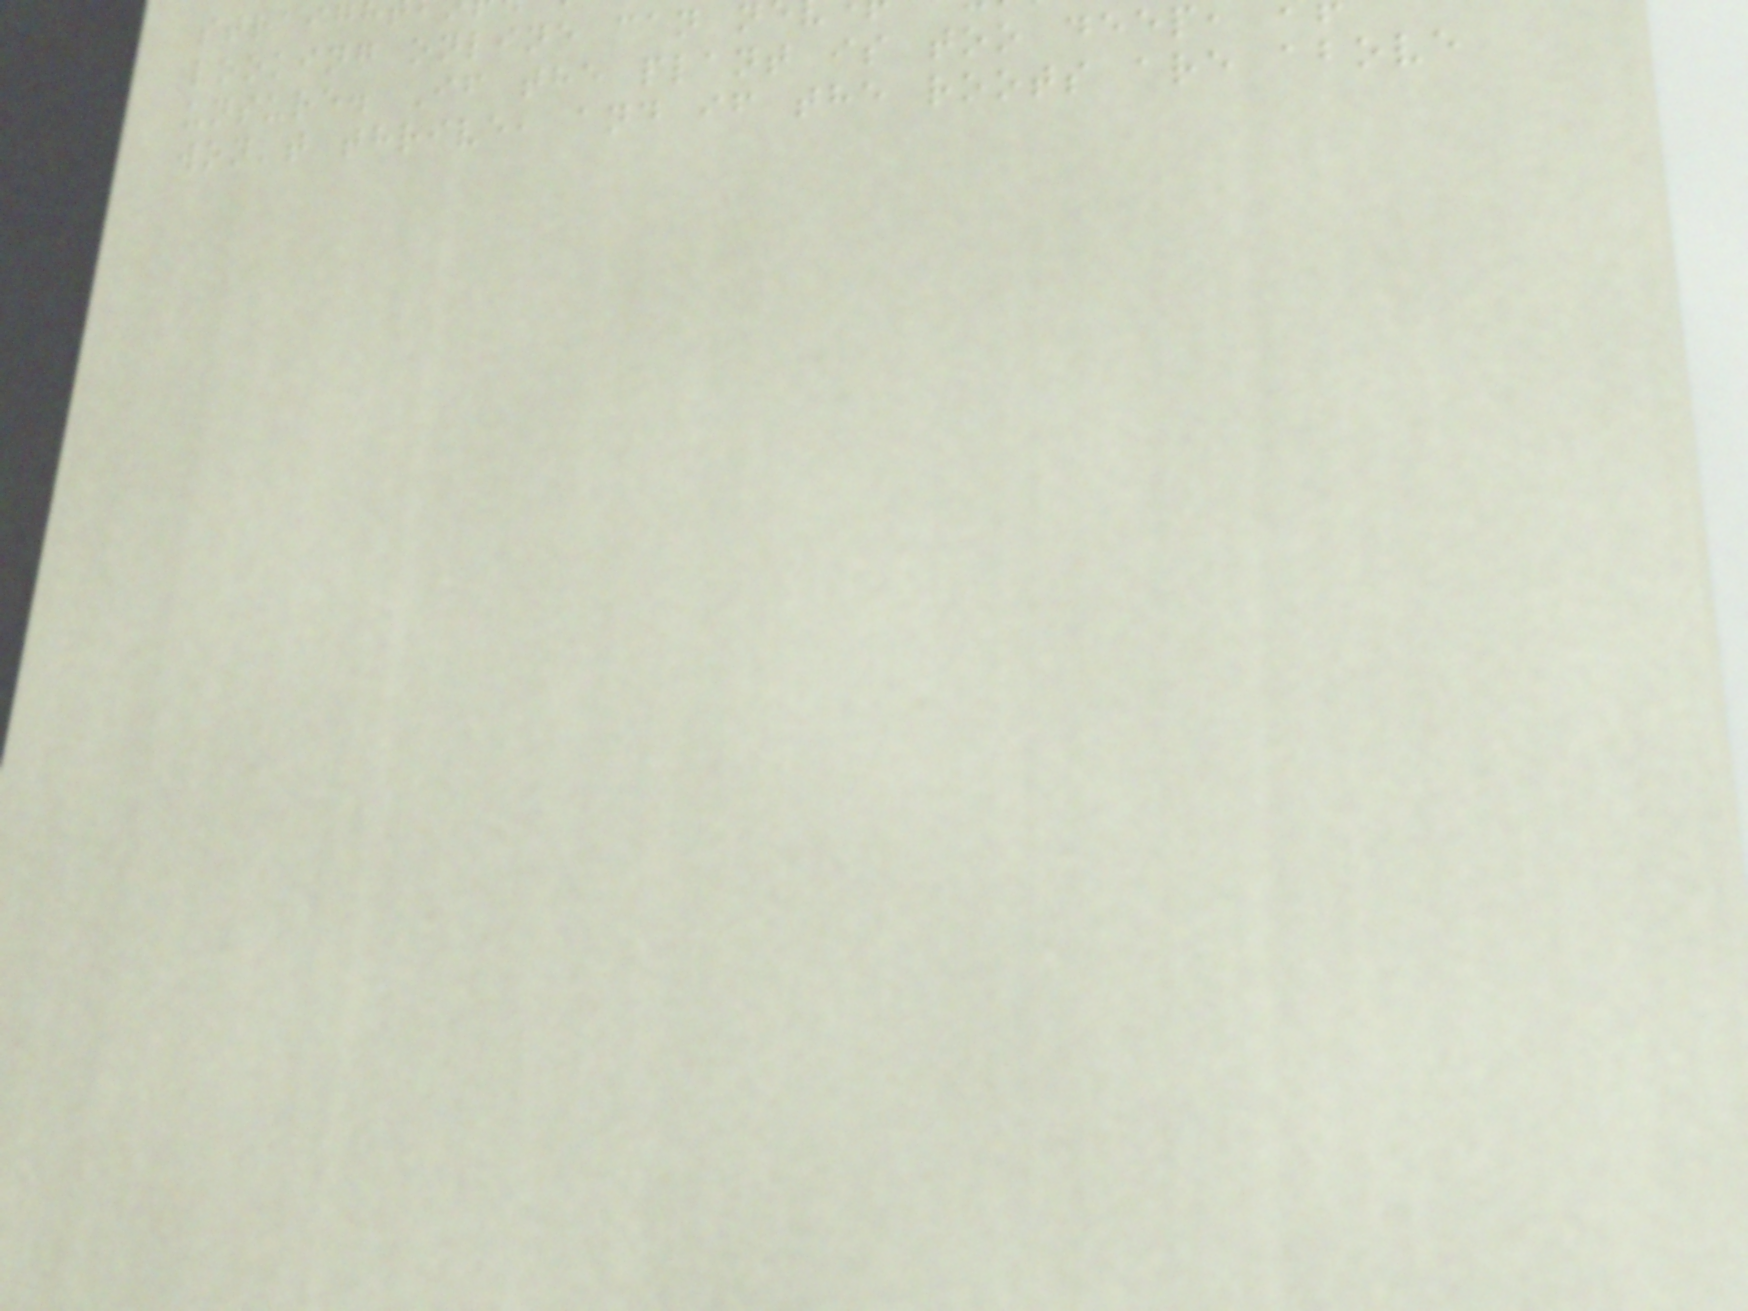looking online can n
unsure. If the plant is too deep
won't thrive, and if the roots are above
